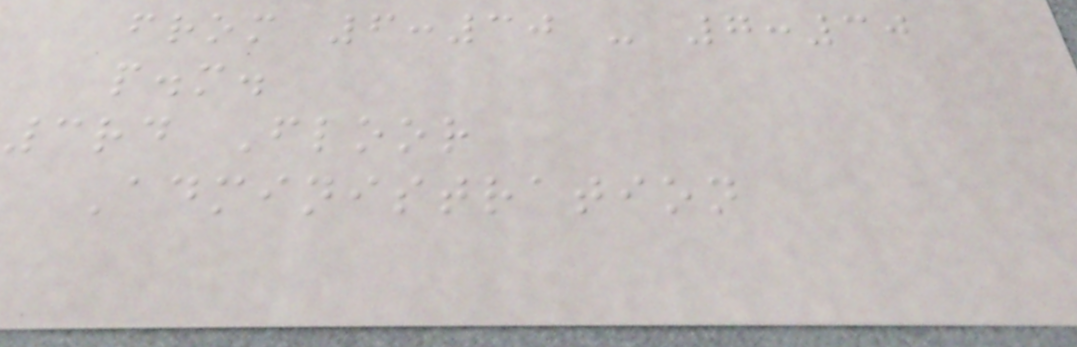from 6:30 - 7:30
p.m.
3rd Floor
Administration
